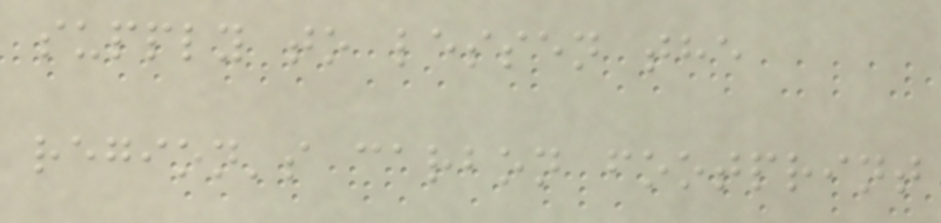supply to lessen the
region's carbon footprint
